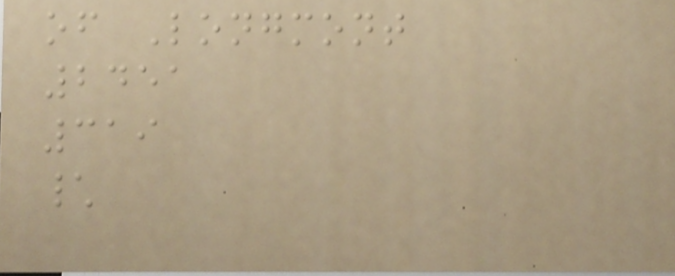of Longmont
2451
319
\
